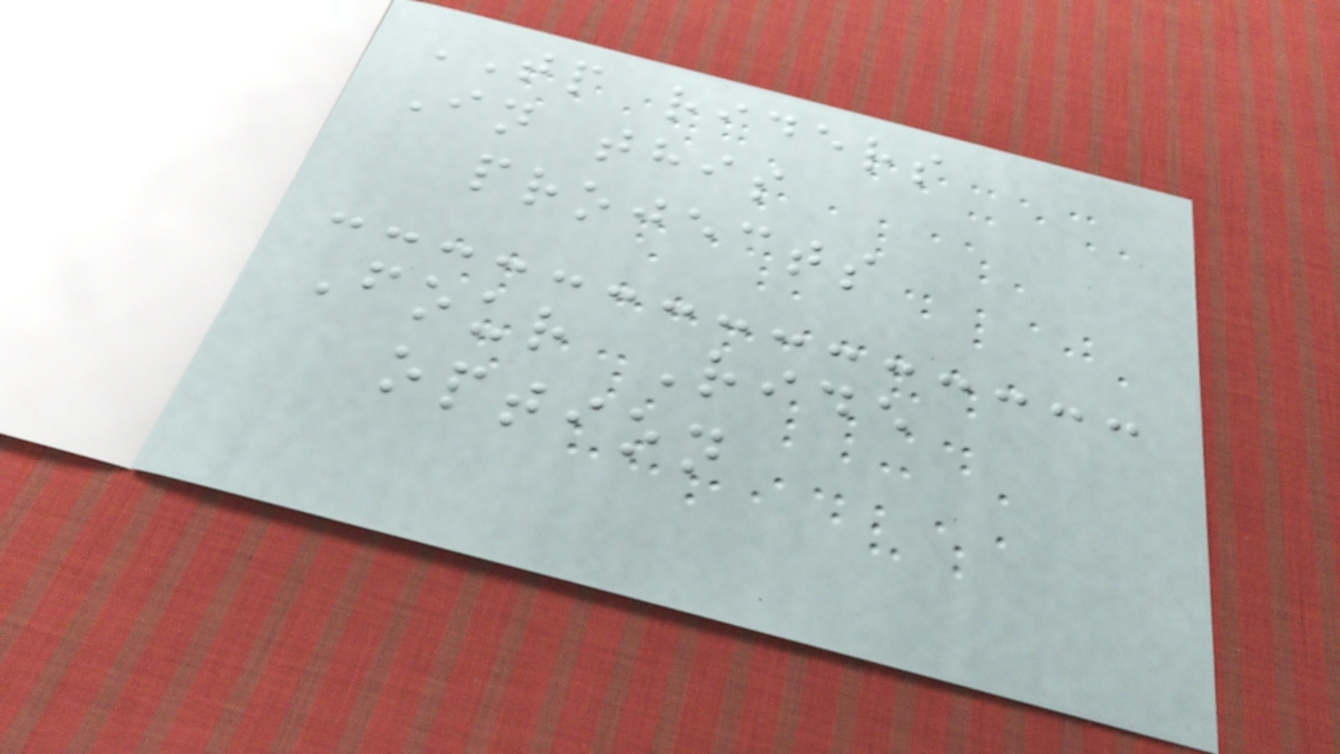TP riders
In this
projects
Four Ride
option
